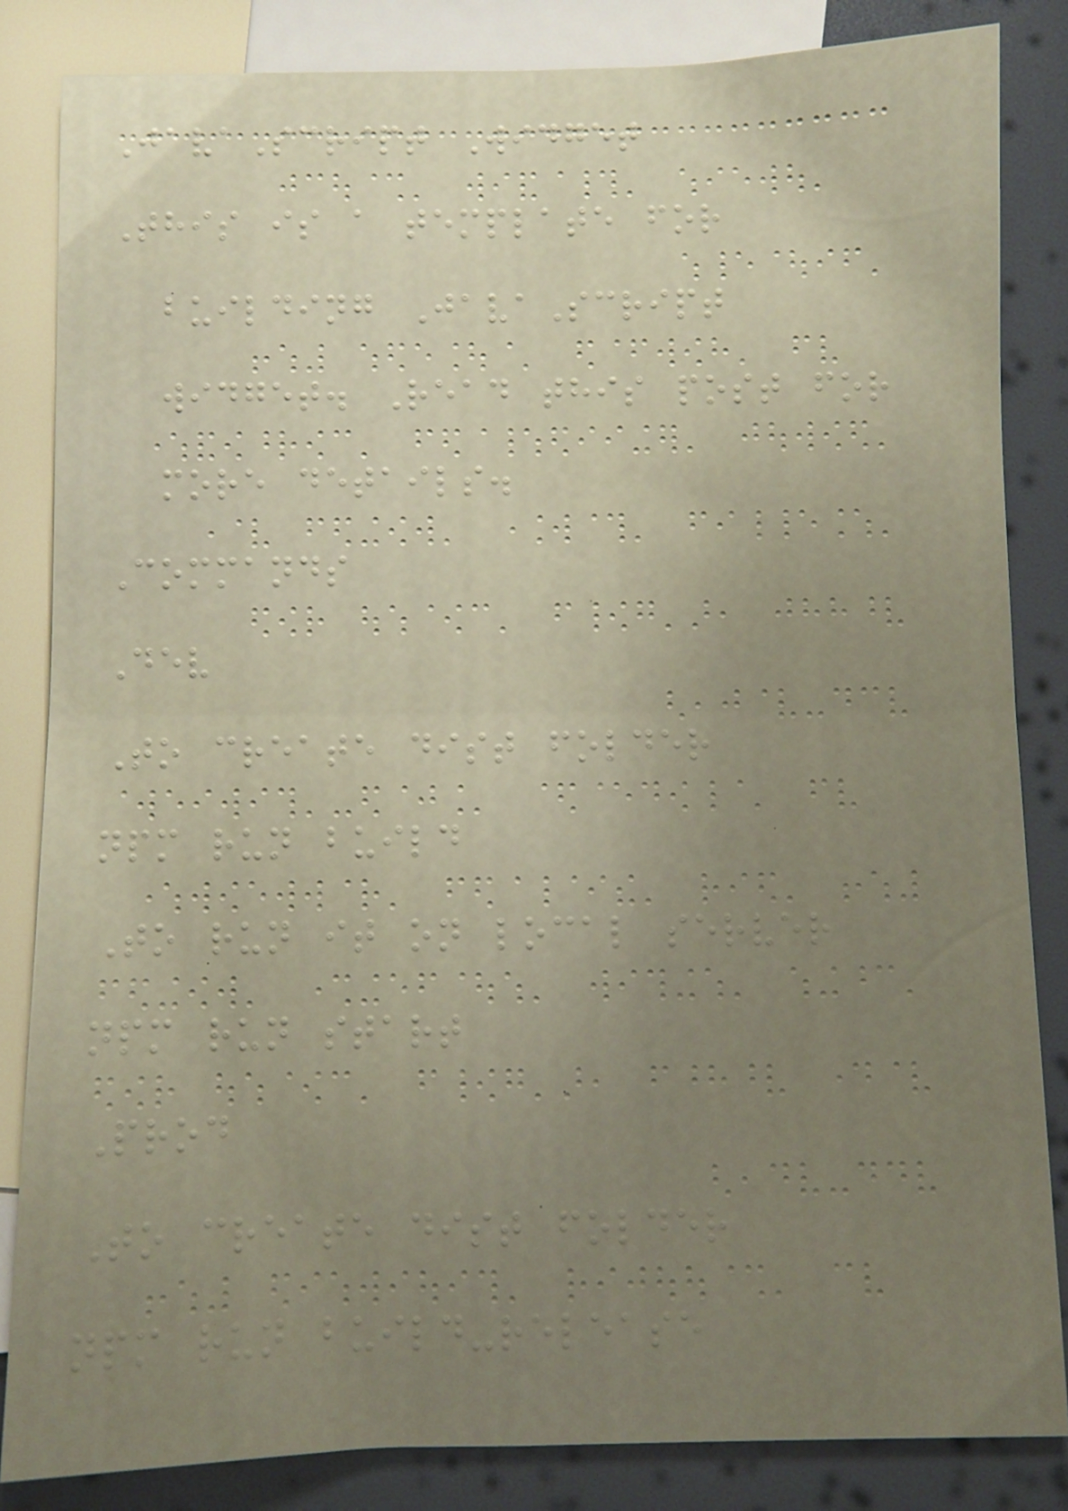JavaScript Widget
This is a template for
building JavaScript
widget. Read this post for
more details.
Commands
Dev
To create dist folder
npm run build
To run it on local server
npm run start
Prod
To create dist folder
npm run build-release
